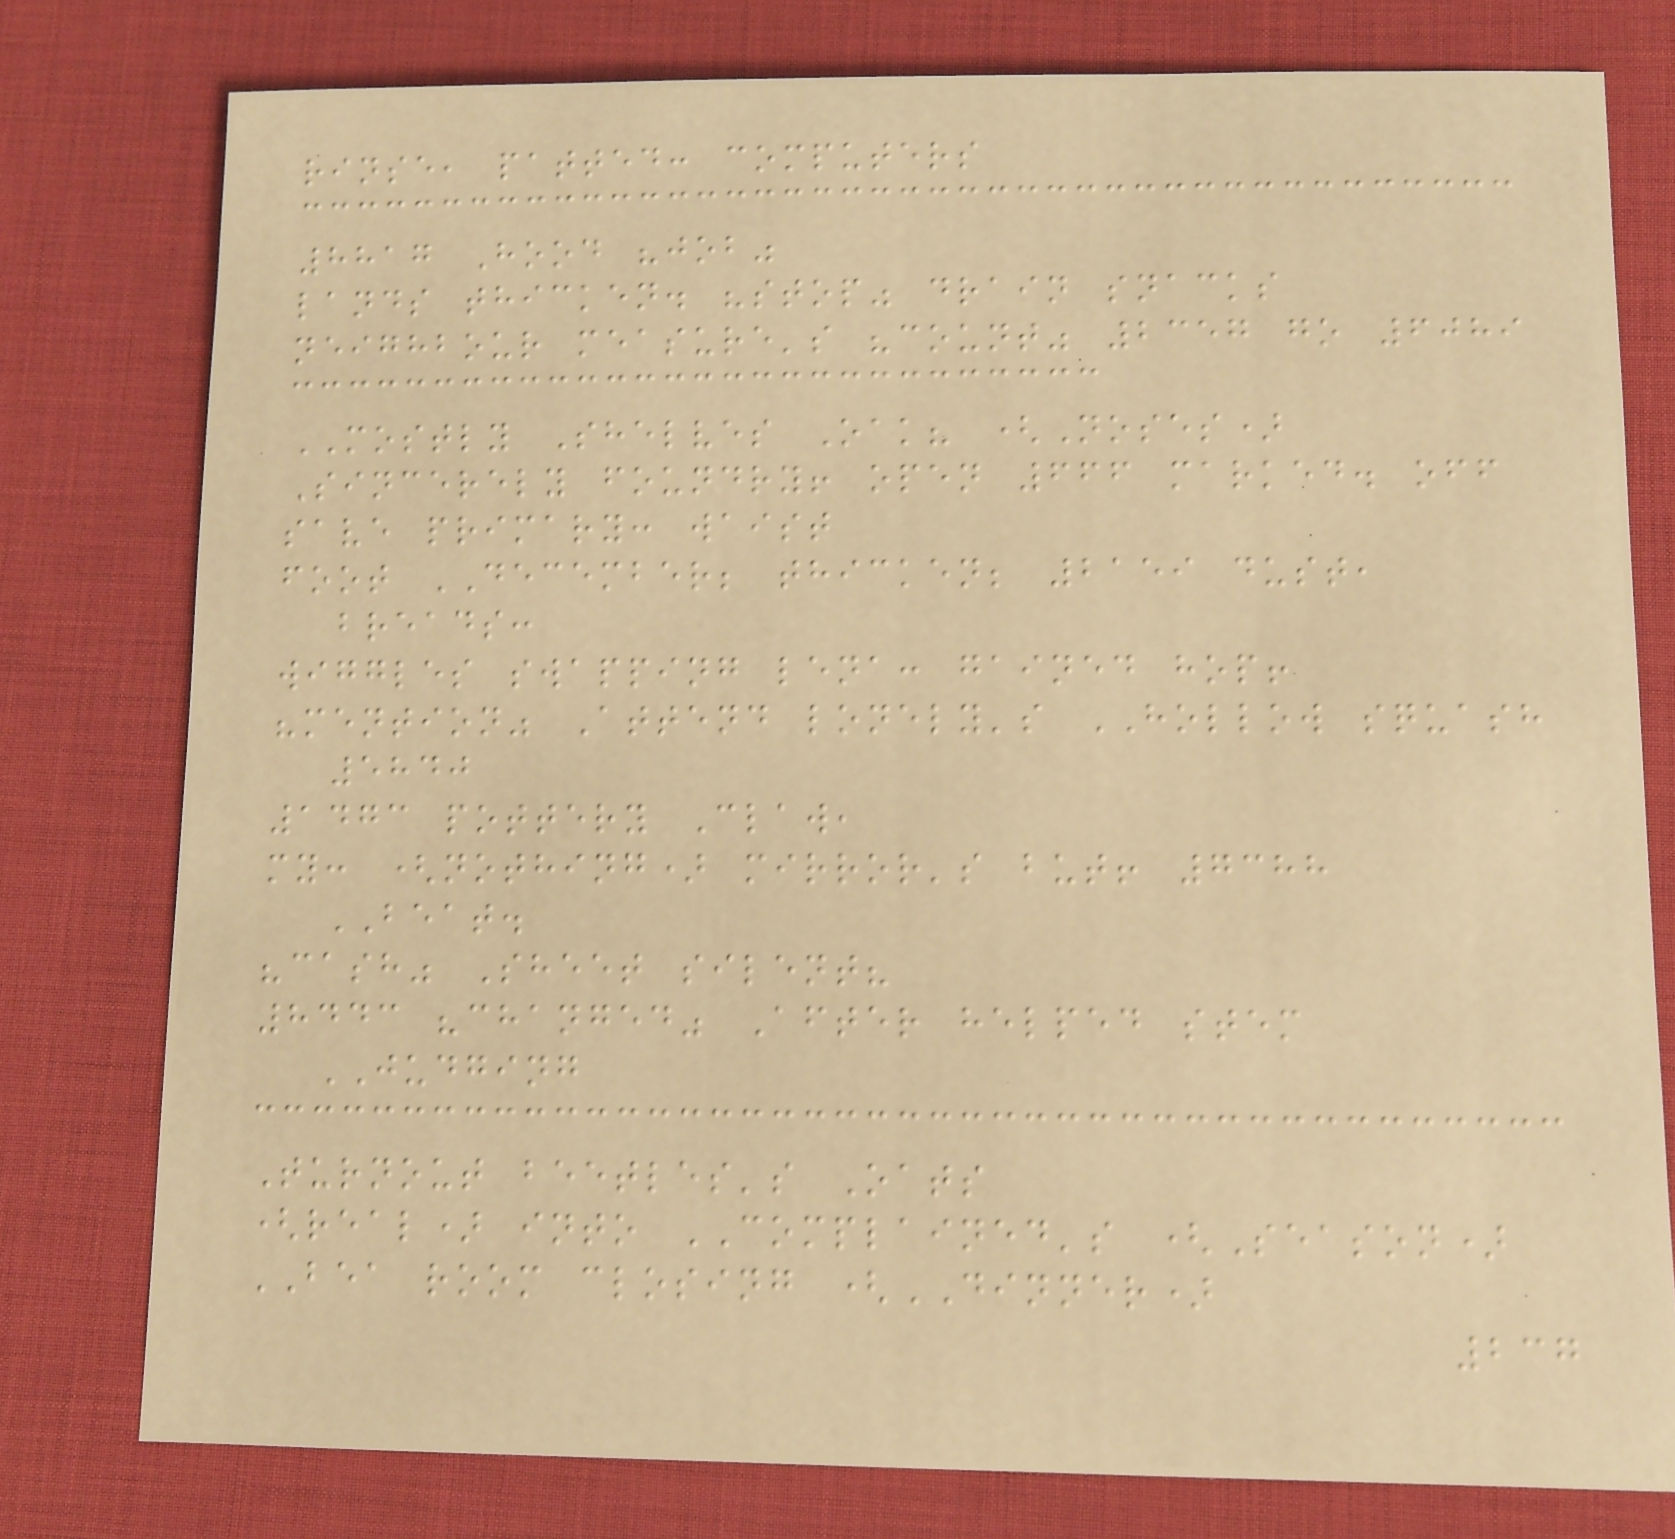rinse, patted: computers
8817 Hood "job"
lands thicken. "stop" drain snacks
neighbour measure's "count" 2357 go 6089
MOSTLY Shelves Oak? (Noses)
Sincerely foundry! open 666 marked. off
save primary: waist
foot DECEMBER; thicken; 2159 dust,
breads:
wiggles swapping lena: gained hop!
"mention" Attend lonely's HOLLOW squash
5840
1473 pottery Claw,
my: (nothing) mirror's but! 7388
BEAT.
"cash" Sheet silent?
8443 "changed" After helped stem
JUDGING
Turnout beetles's Oats
(real) into COMPLAINED's (Season)
BEA room closing (DINNER)
237
